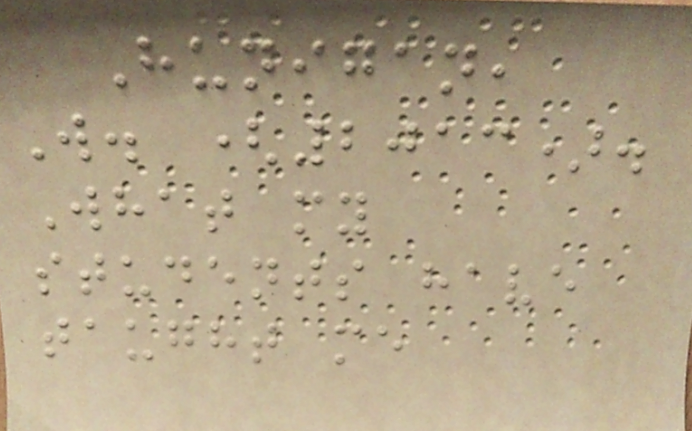Hunigan,
W. (2013).
What my
students have
taught me
